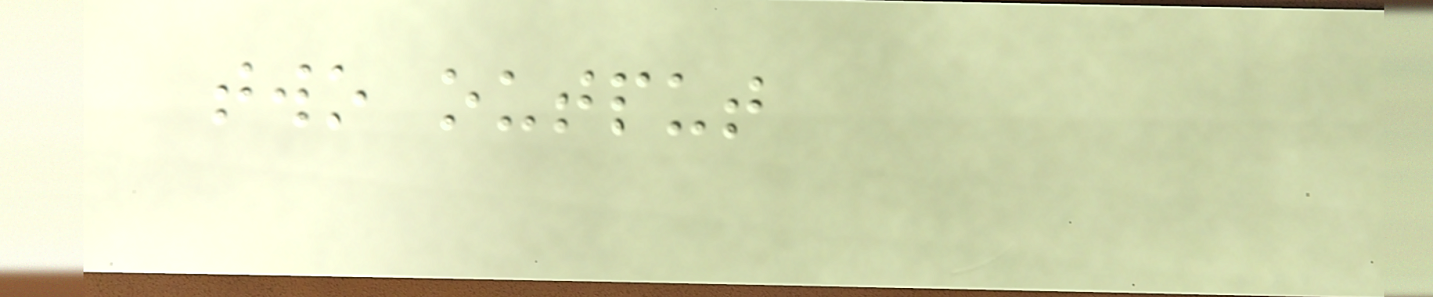two output
